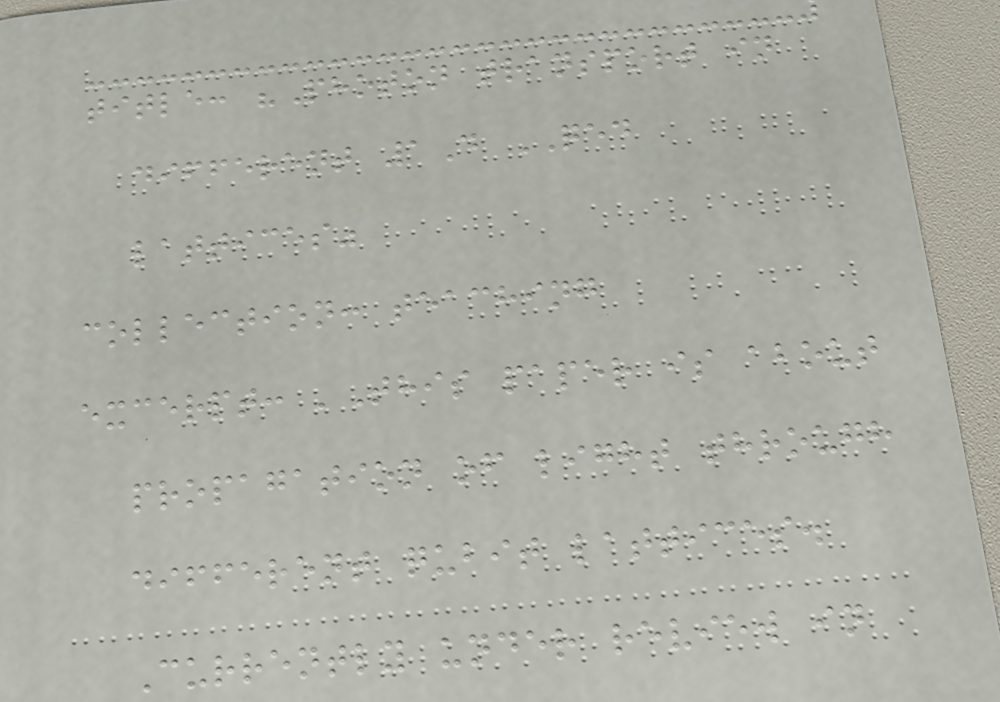title: "Photon transport in
different 1D QED
lattices"
collection: teaching
excerpt: 'This paper is about
propagation of light through
different qubit lattices.
Currently under review in
